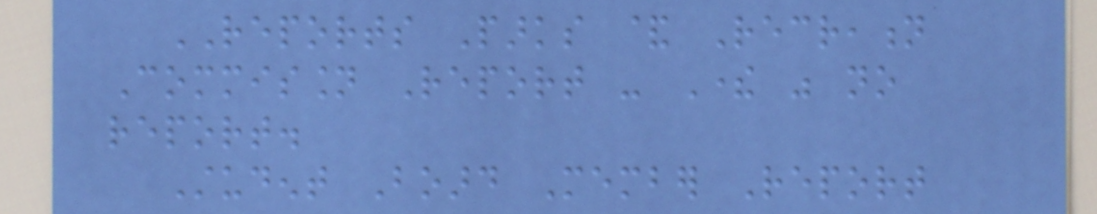REPORTS Parks & Recreation
Commission Report - There was no
report.
Student Board Member Report
